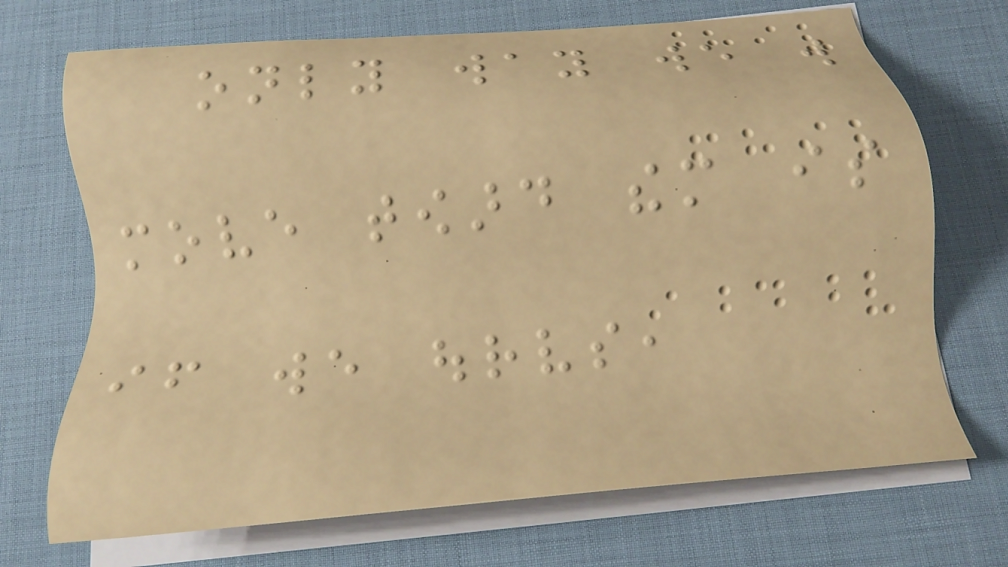only way we will
move toward them is
if we ourselves,
